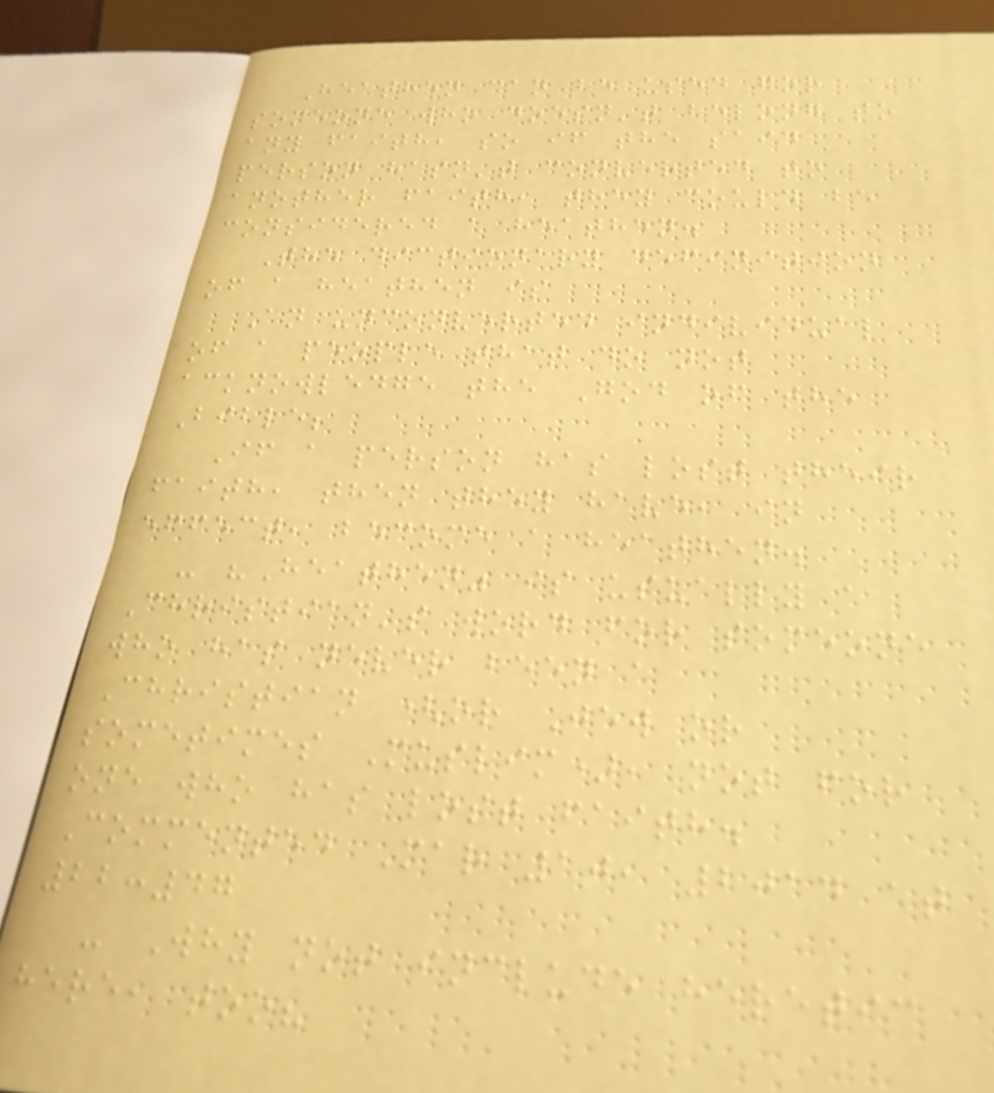Heathen can be used for
someone who doesn't belong to
any faith, so if the said
person hasn't converted to
another faith, they could be
considered a heathen.
The dictionary definition
of a heathen is
An unconverted individual
of a people that do not
acknowledge the God of the
Bible;
If a person has lost their
faith, then they have, in
effect, become a heathen.
- "Heathen" is usually a
Christian's word for someone
who has never been a
Christian (or Jew or
sometimes Muslim), not for
one who has lost faith.
Commented Mar 10, 2014 at
22:47
- Why not include heretic
here, too?
